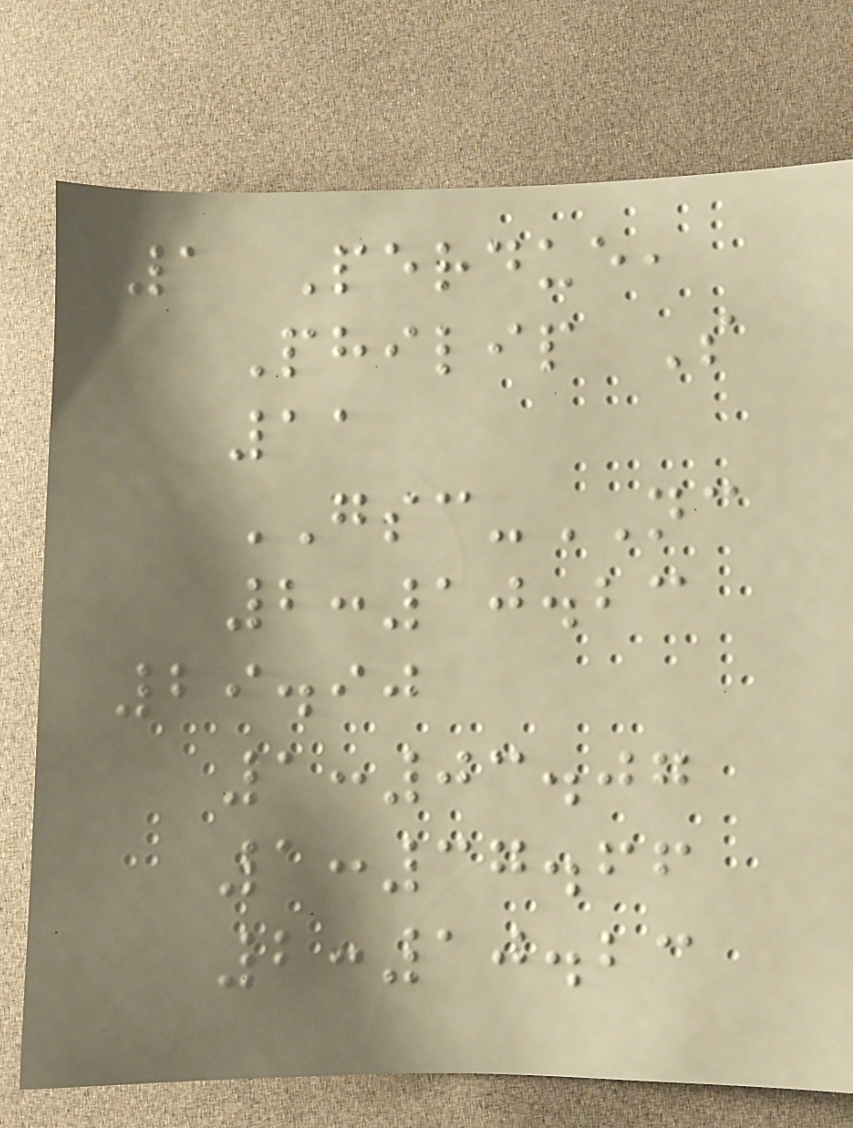1 Perdue,
Philip S
11
GSC-NC
2:10.23
29.90
1:03.07
1:37.66
2:10.23
